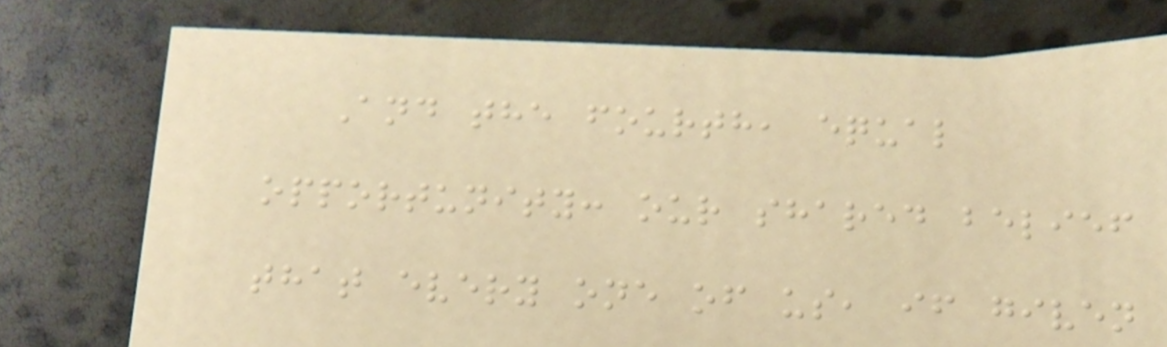And the fourth, equal
opportunity: our shared belief
that every one of us, if given
